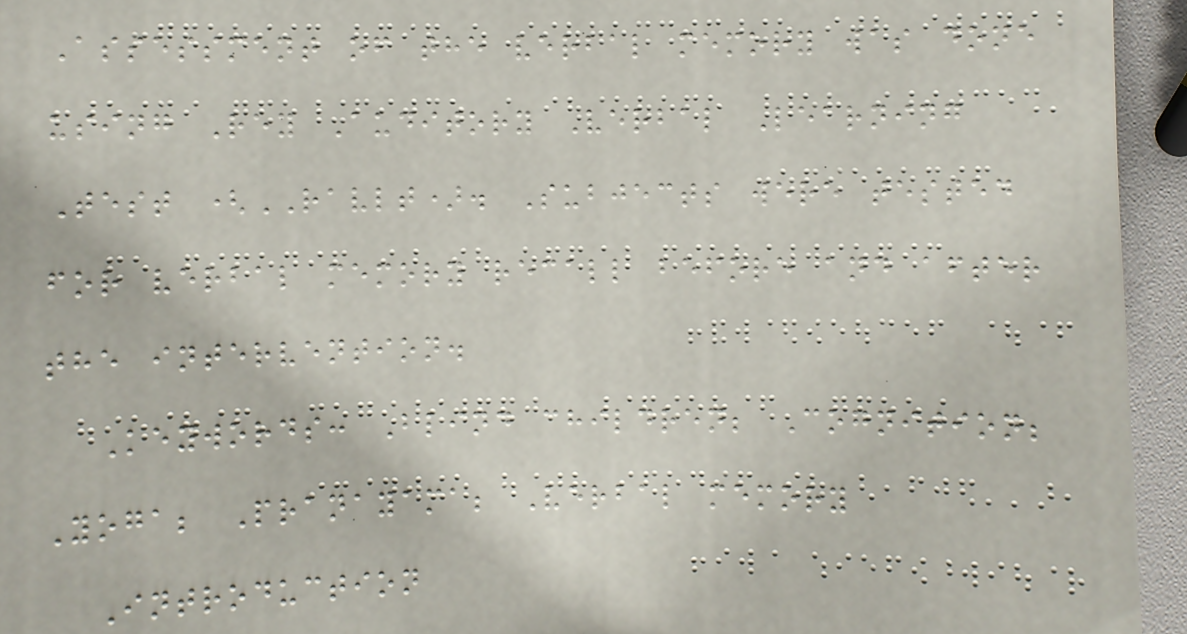Assessment of the verbal memory was done
using Rey Auditory Verbal Learning
Test (RAVLT). Subjects were tested
for verbal memory recall before and after
the intervention.
Keywords: Blind children; Cognition;
Yoga; Pranayama; Verbal memory
Introduction
